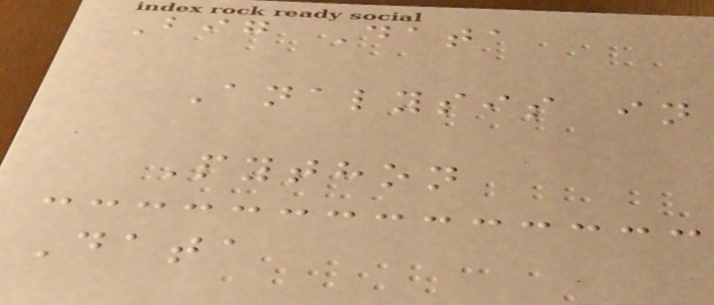Big Data
Analysis in
Python
Data
